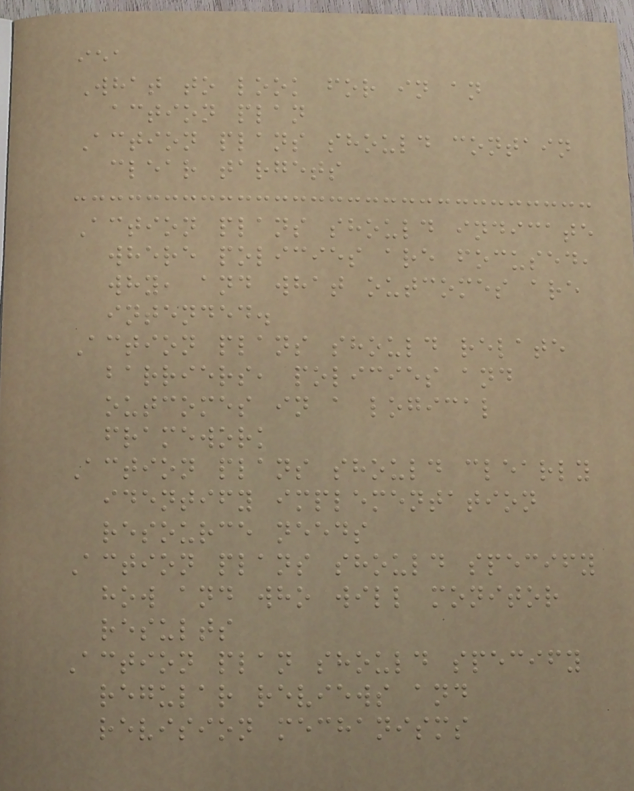iea
What to look for in an
action plan
Action plans should contain
clear targets
Action plans should indicate
where policies are focused,
why, and what outcomes are
intended.
Action plans should relate
barriers, policies and
outcomes in a logical
framework
Action plans should clearly
identify implementation
resource needs
Action plans should specify
how and who will monitor
results
Action plan should specify
regular reviews and
revision mechanisms
